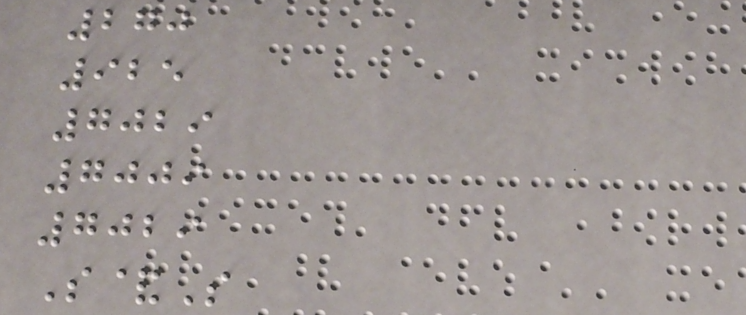270
925
7029
7009
7029
S&S
